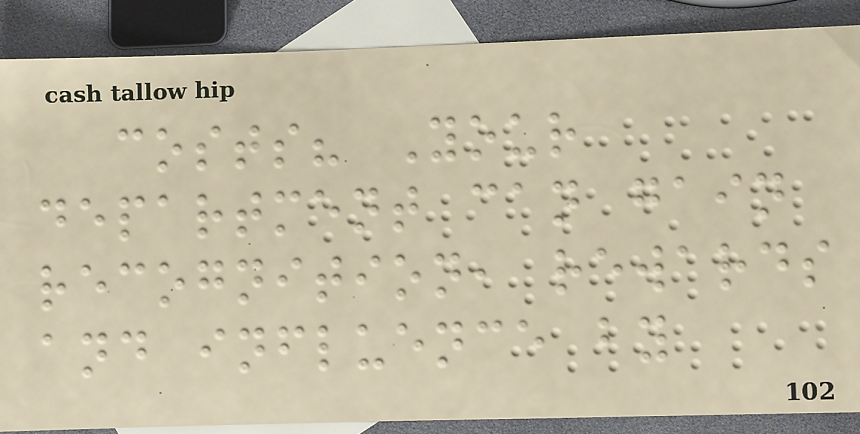costs? Your
department can gain
recognition, rewards
and influence by
